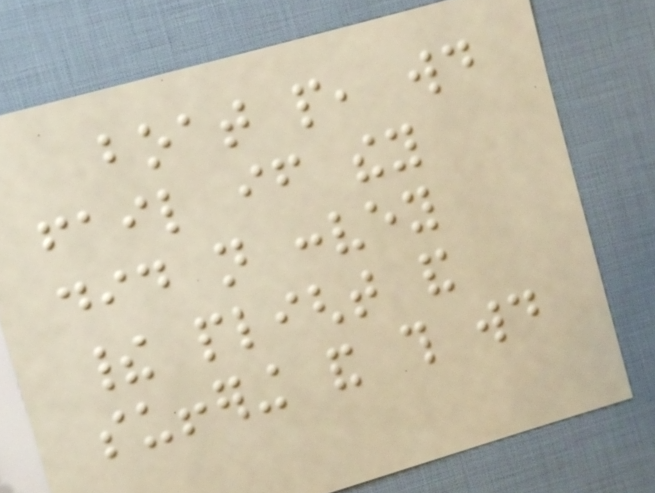boat people, would
fail if they
did not convey
their plight and
suffering and this would
